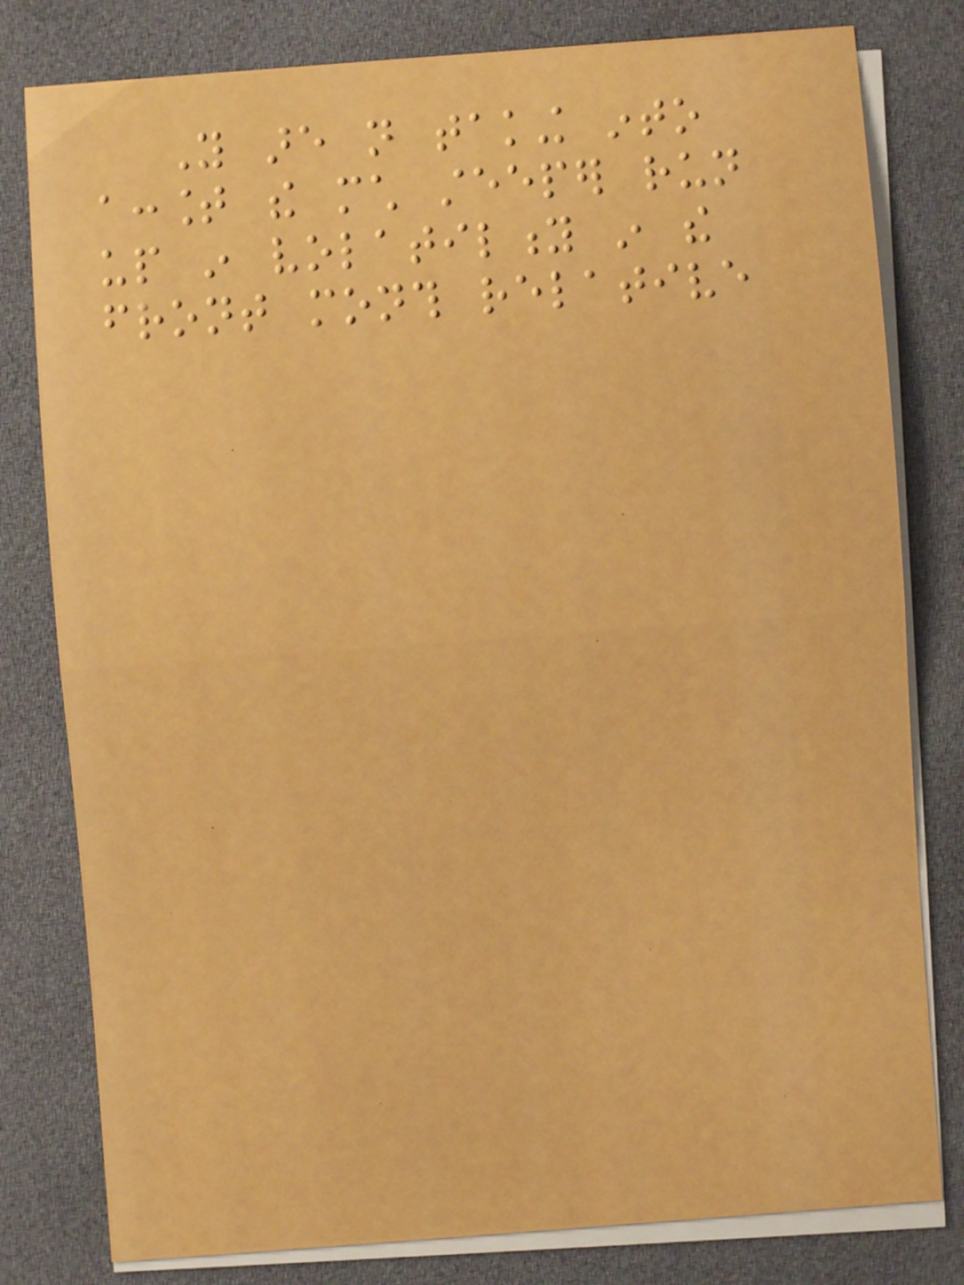You are not taking into
account the much steeper run
up in volatility in the
front month relative
